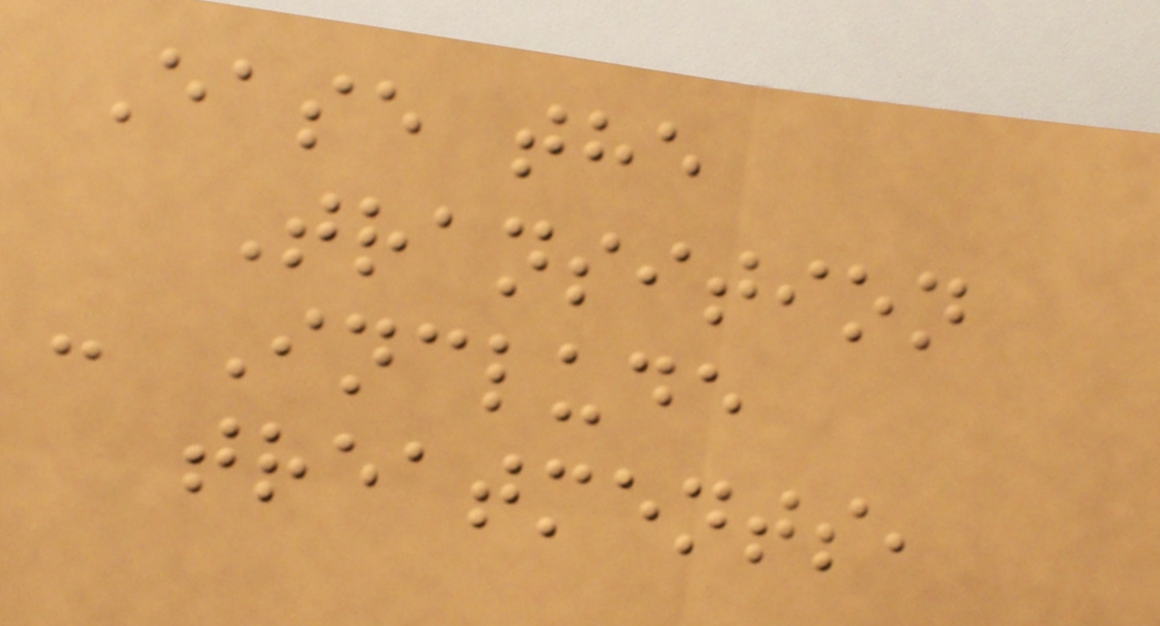Ease the
Transition
- Include
treatments,
